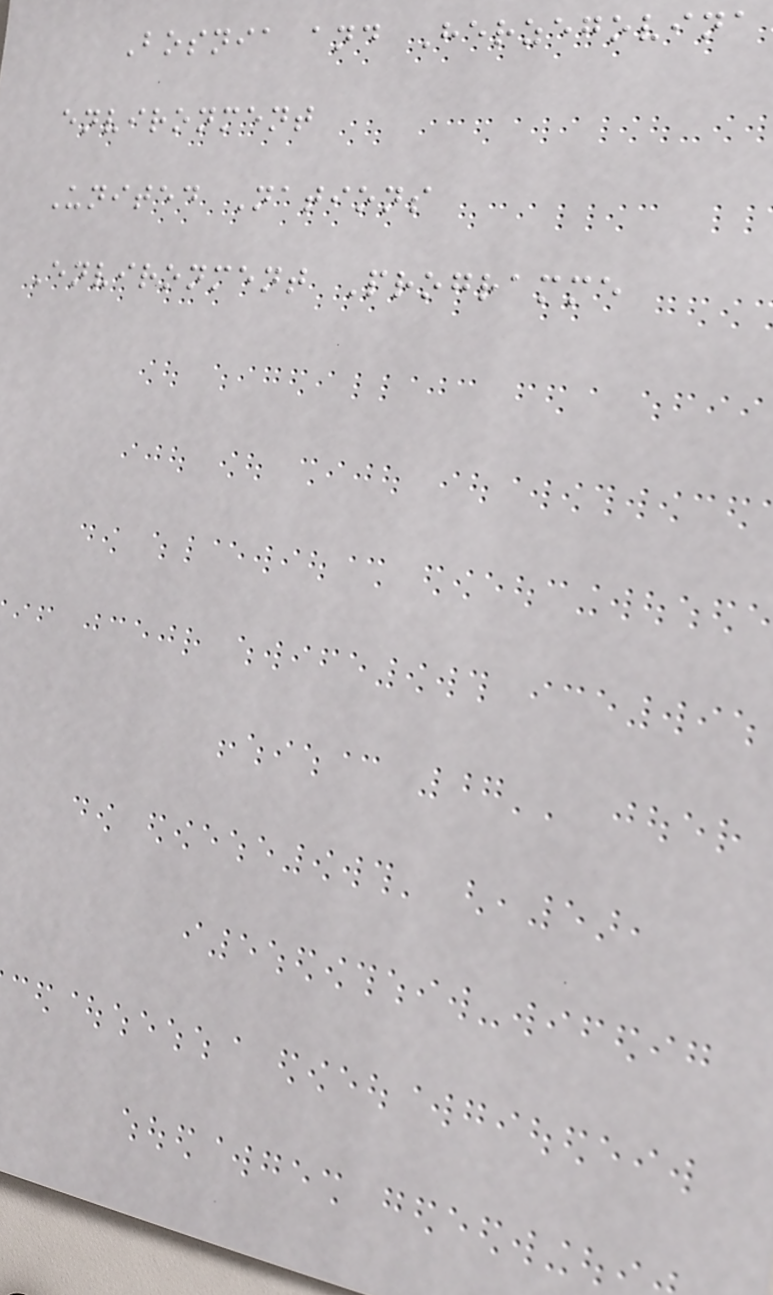Bosnia and Herzegovina
environment
United Nations
Environment Programme
